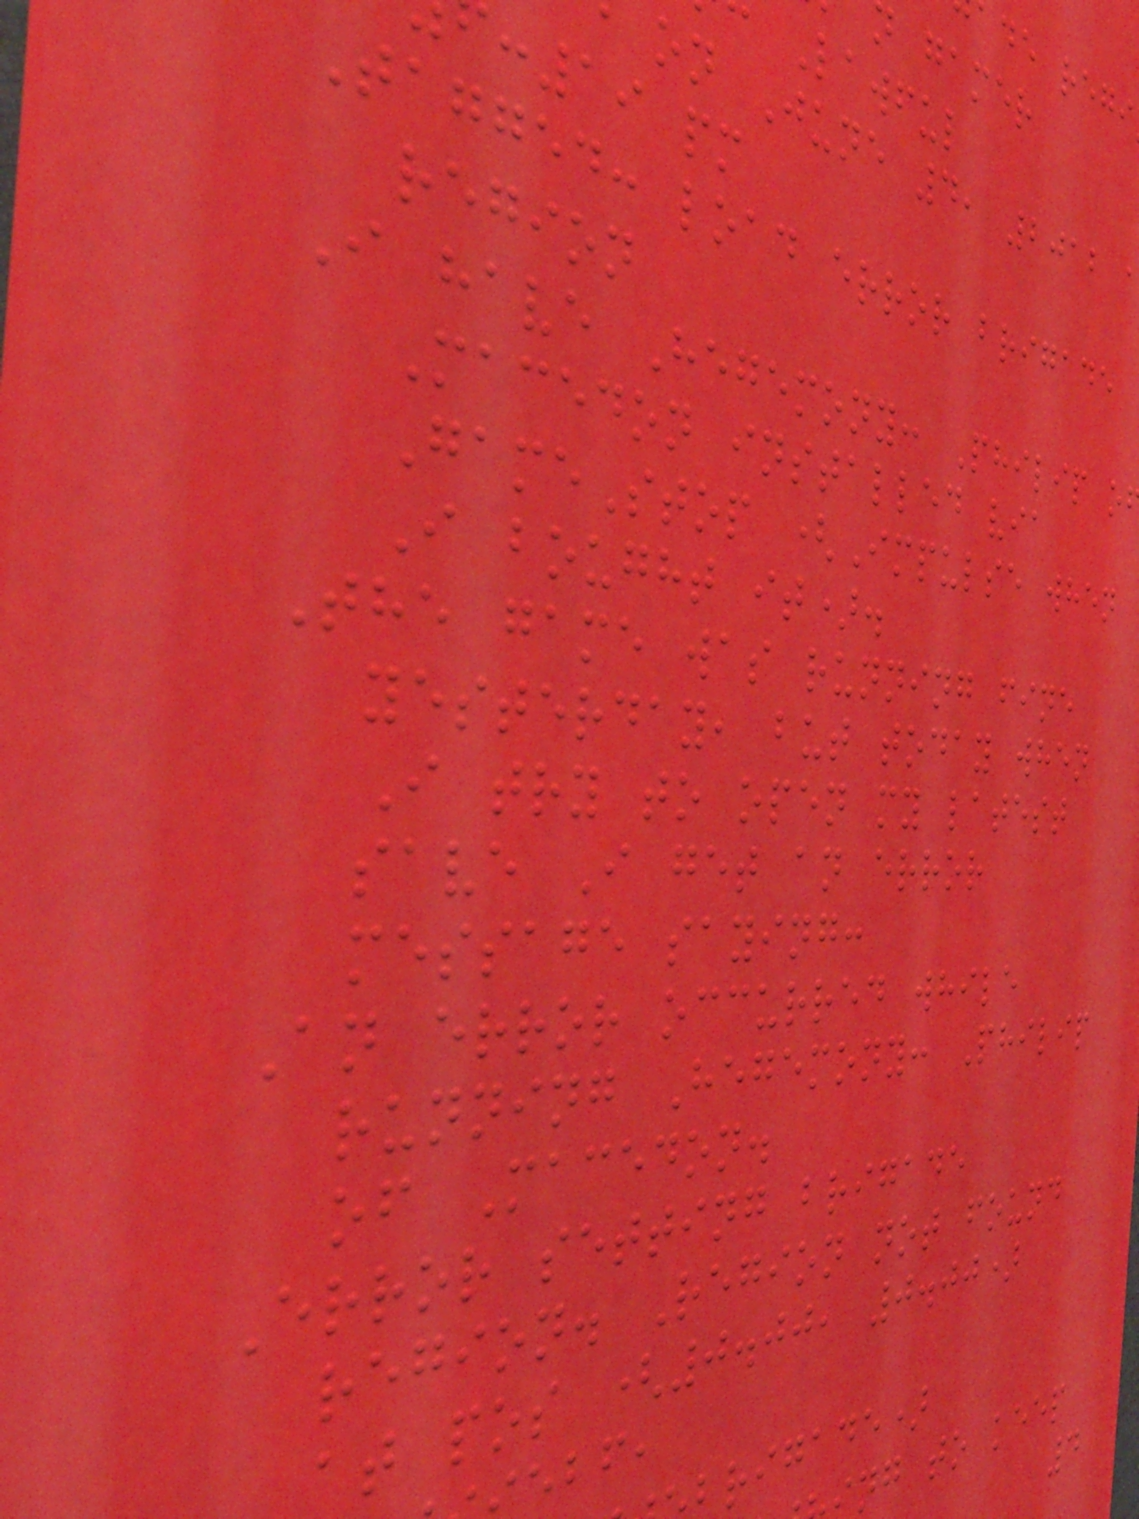ade regi
n gamer
Lawful
on June 4, 2012
:19 pm
Tagged: load error brigade
region
I have Hegemony: Philip o
Macedon installed via
GameStop (Impulse when
I bought it).
The game was running fine
yesterday, but today when
I try to open my latest
save I get an error
message saying:
An error occurred while
running Hegemony: Philip
of Macedon.
Error setting brigade
region. Region not found
at pos (0.00, 0.00)
ebf,
rigade)
ng to keep
4
